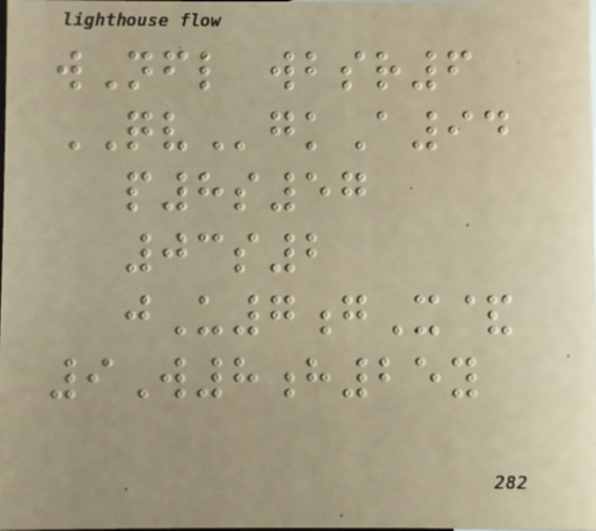wNfl wbsr6
QVgkA94
p8s57
03s2
jU7gX&
9W8h25y
